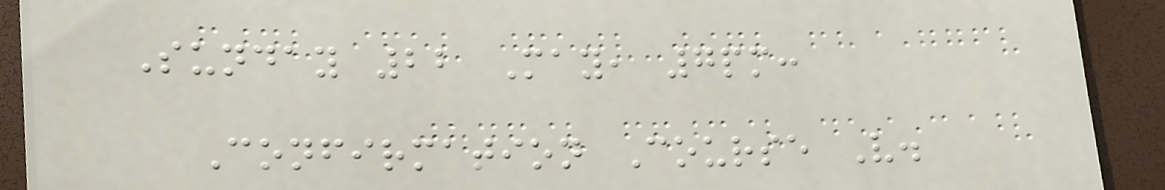Sunday 22 May, 7pm:
Confirmation Course V.
